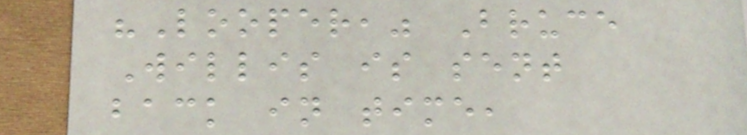"Looper," Bruce
Willis is sent
back in time,
